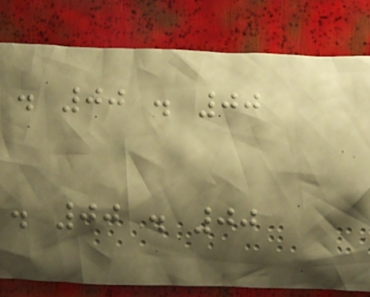. 00 . 00
. 00 . 00
